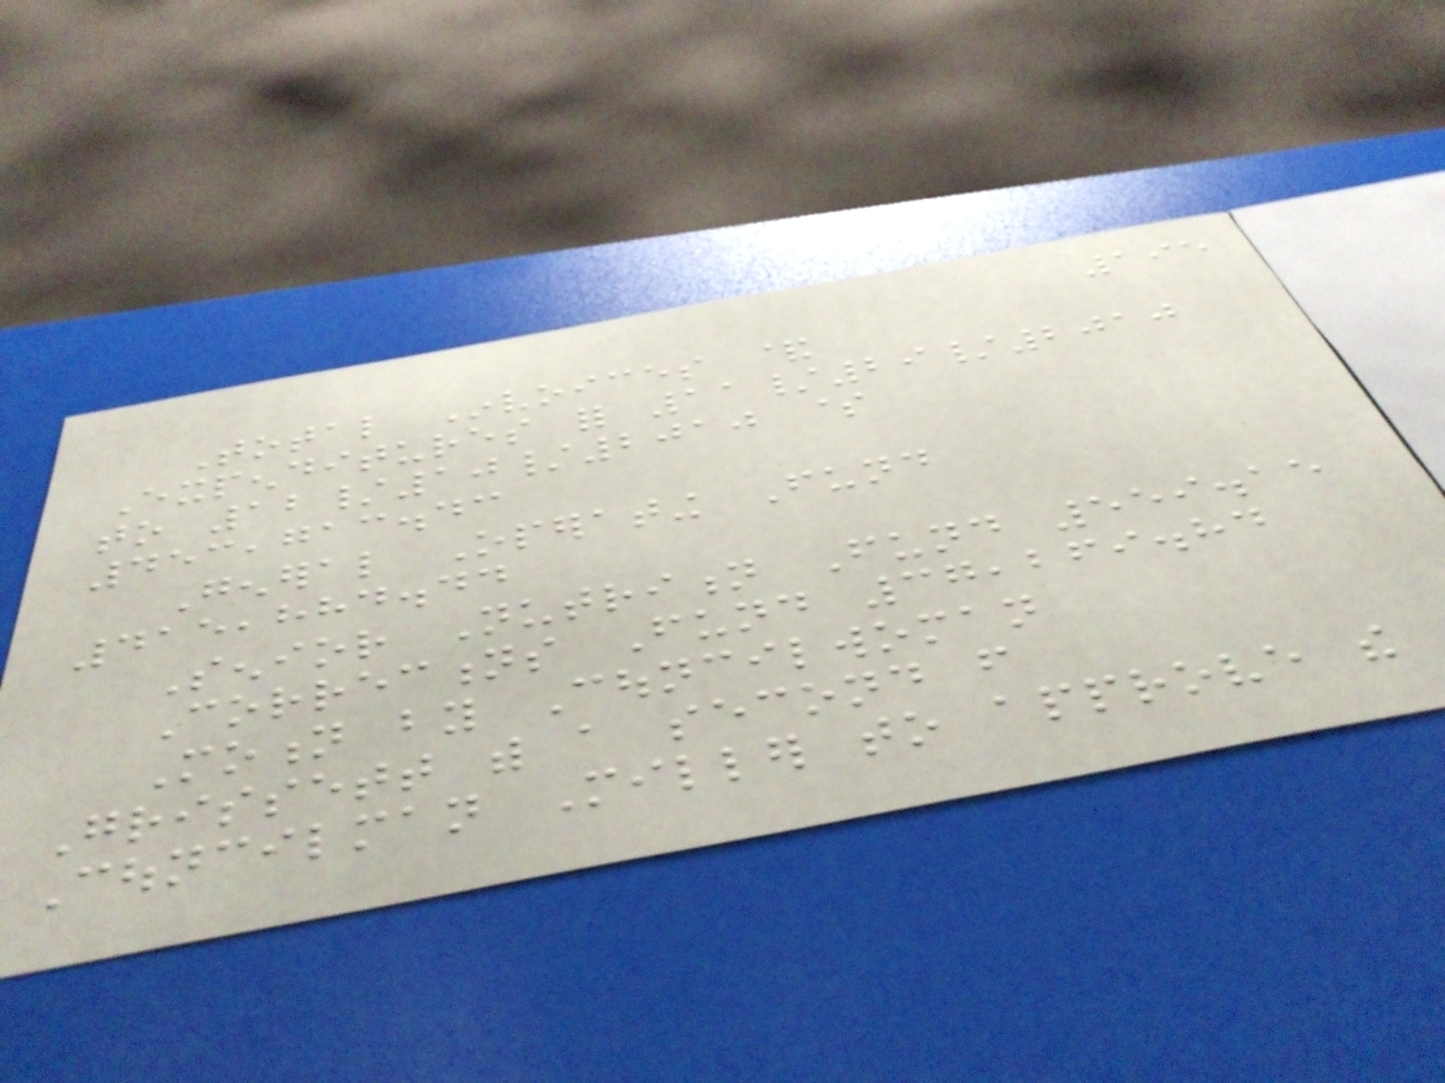195
Total Invoices &
Expenditures for 11/29/2010
to 12/10/2010 $
453,713.43
General Operating Fund
415,884.44
Senior Nutrition Fund 559.15
Corrections Fund 37,269.84
Motion by Councilwoman
Grissett with a second from
Councilman Miller to approve the
